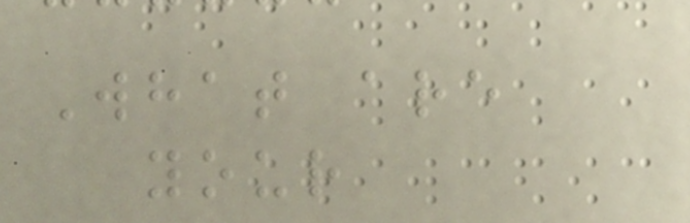What are
your
